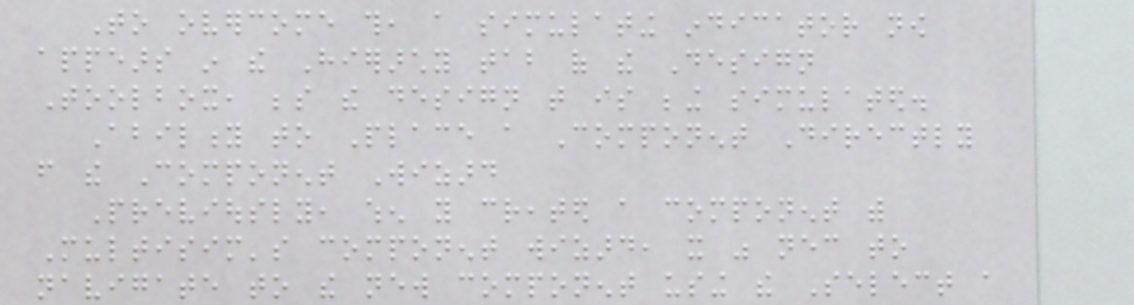To overcome this, a simulating indicator now
appears in the Hierarchy tab of the Design
Toolbox, beside the design that is being simulated.
Ability to Place a Component Directly
from the Component Wizard
Previously, when you created a component with
Multisim's component wizard, it was necessary to
navigate to the new component using the Select a
